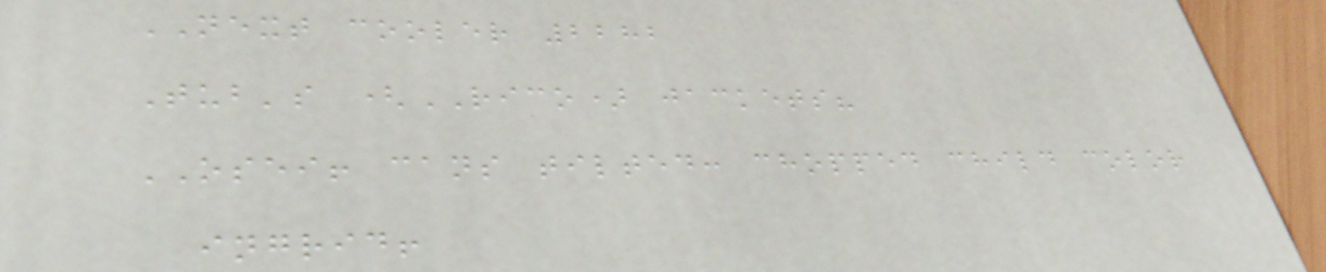NEXT cooler 2282
Tub's (RICO) jackets?
OSEI! cans tilted: chopped child color
ingrid!
